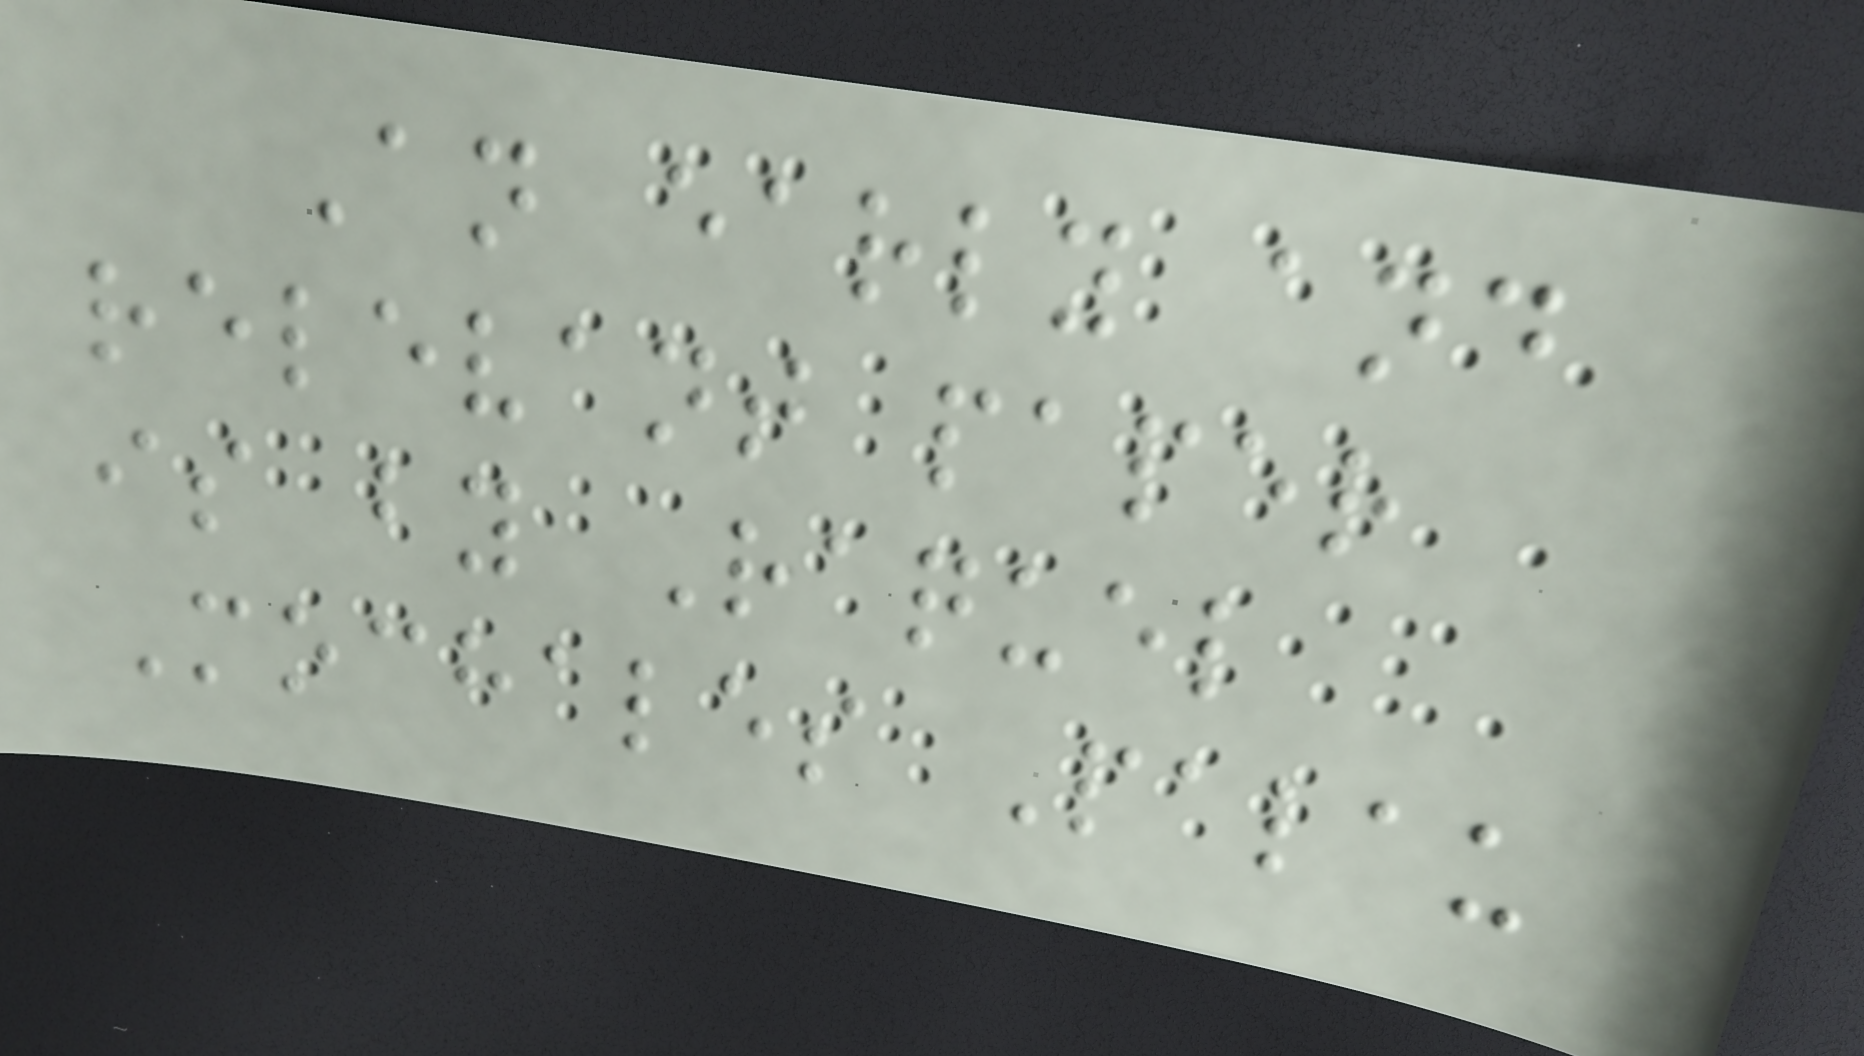An early and
relevant paper
is by Raquel
Mochales Palau
